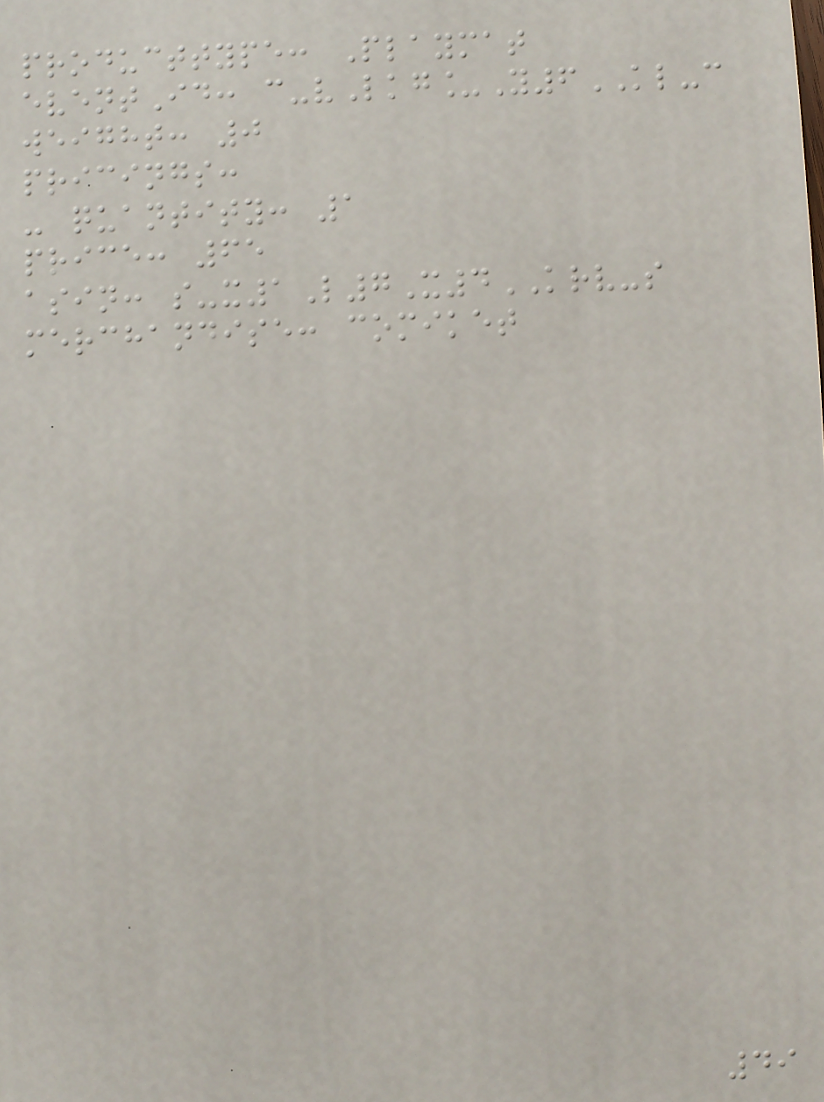producttype: Playmat
eventId: c-vLkg_Y6KL-c
weight: 0
pricings:
- quantity: 1
price: 65
asin: s-x1L7X4KRV-s
merchandise: comiket
49
